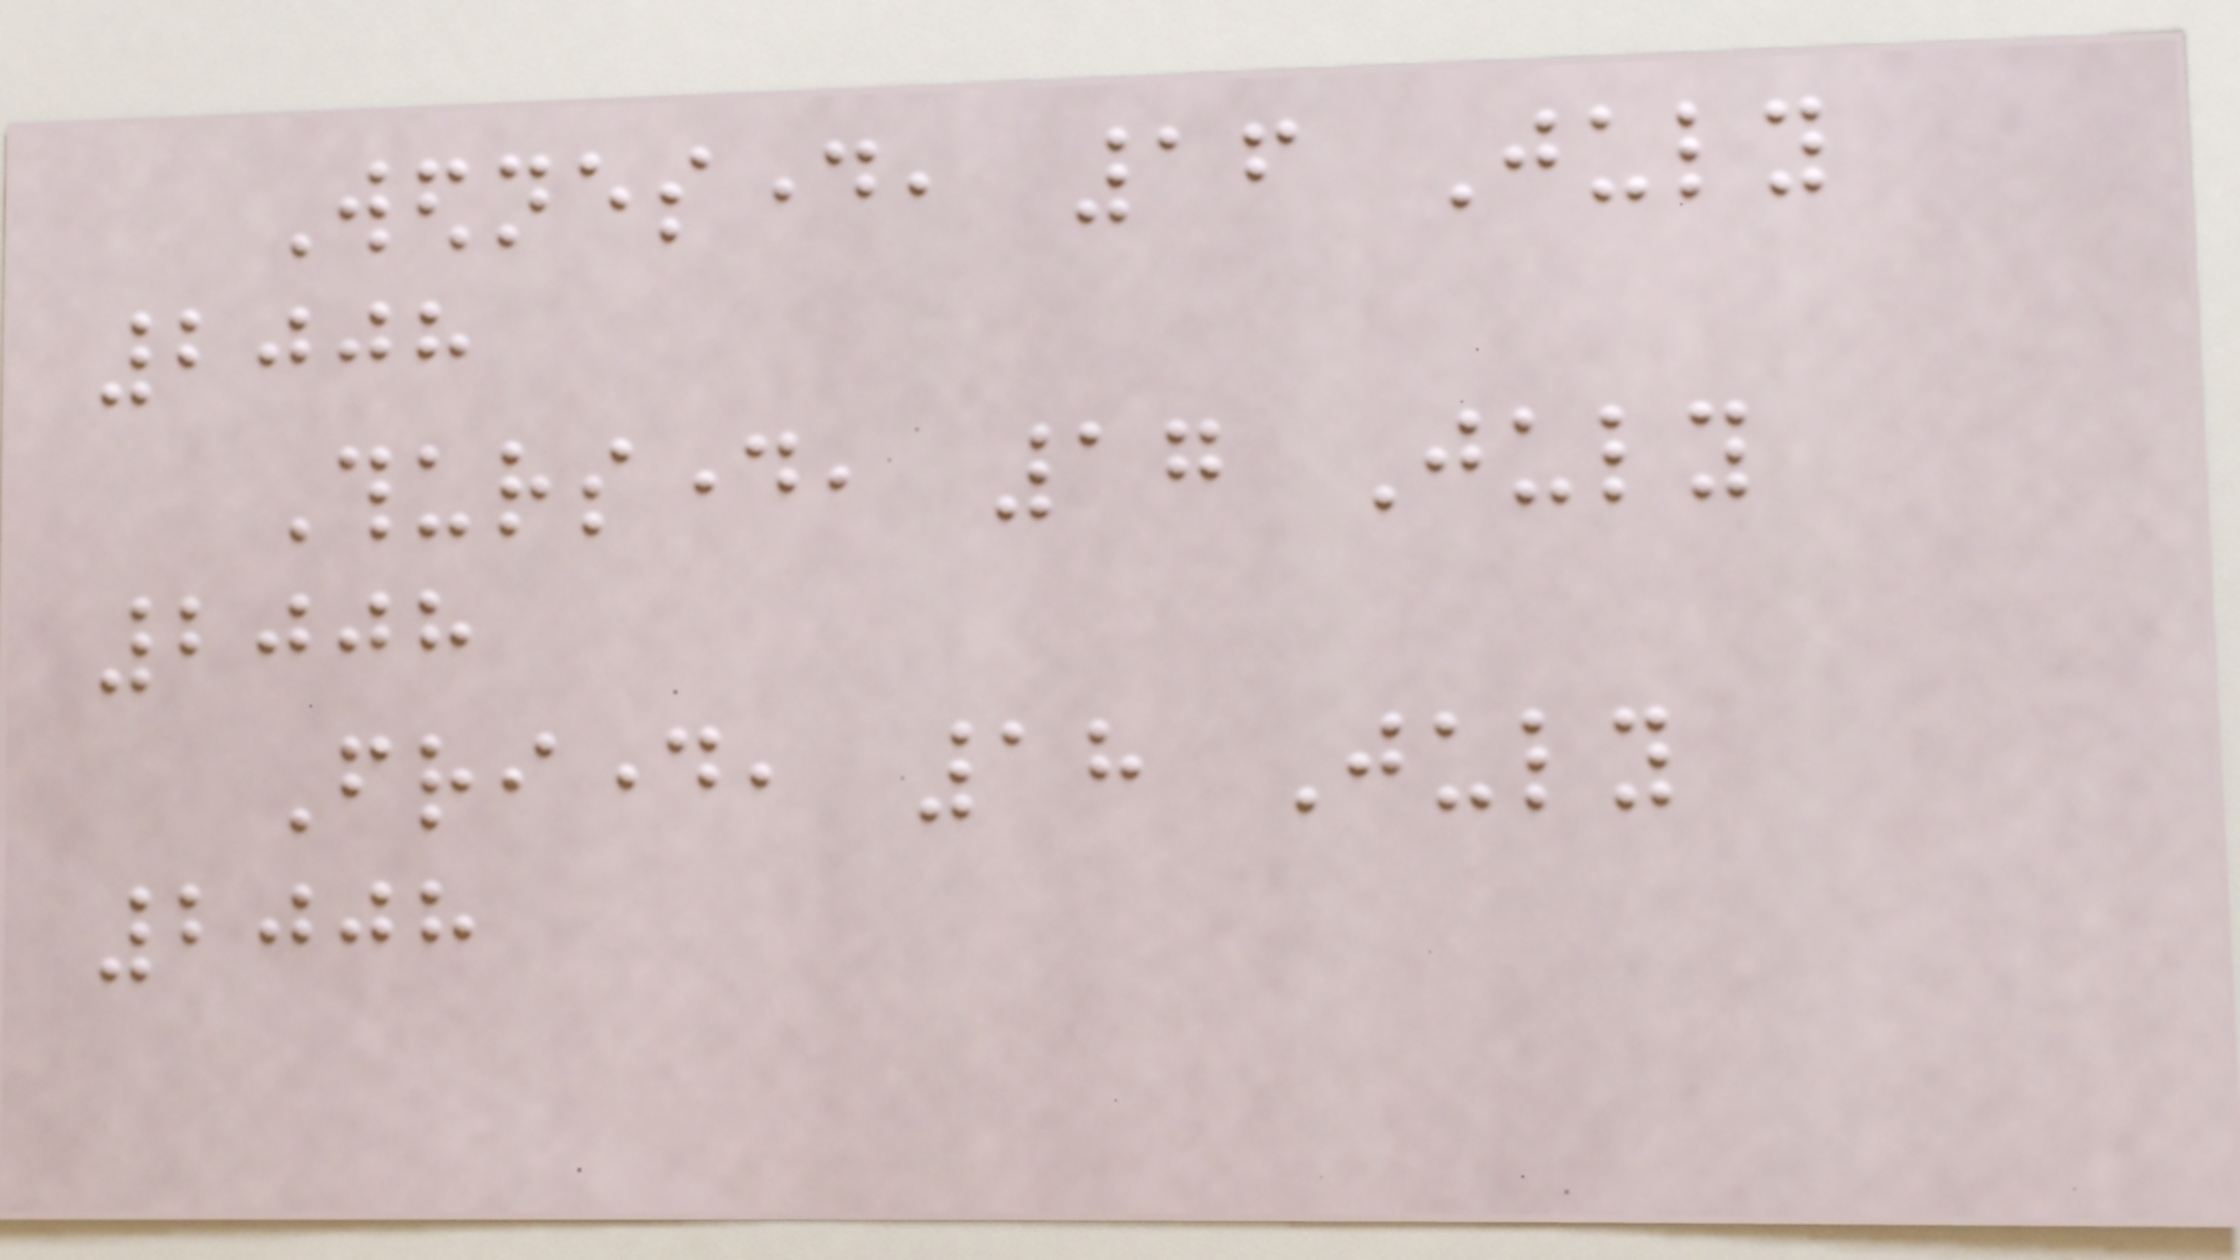Wednesday, 16 July
2008
Thursday, 17 July
2008
Friday, 18 July
2008
